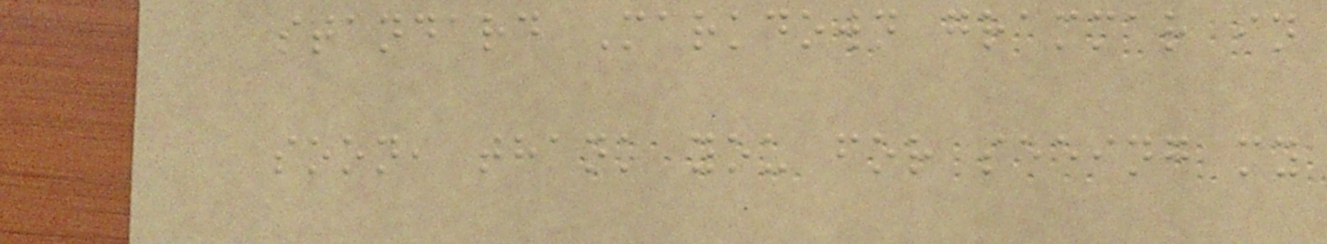standard Markdown grammar in
soon, thank you for seeing my
